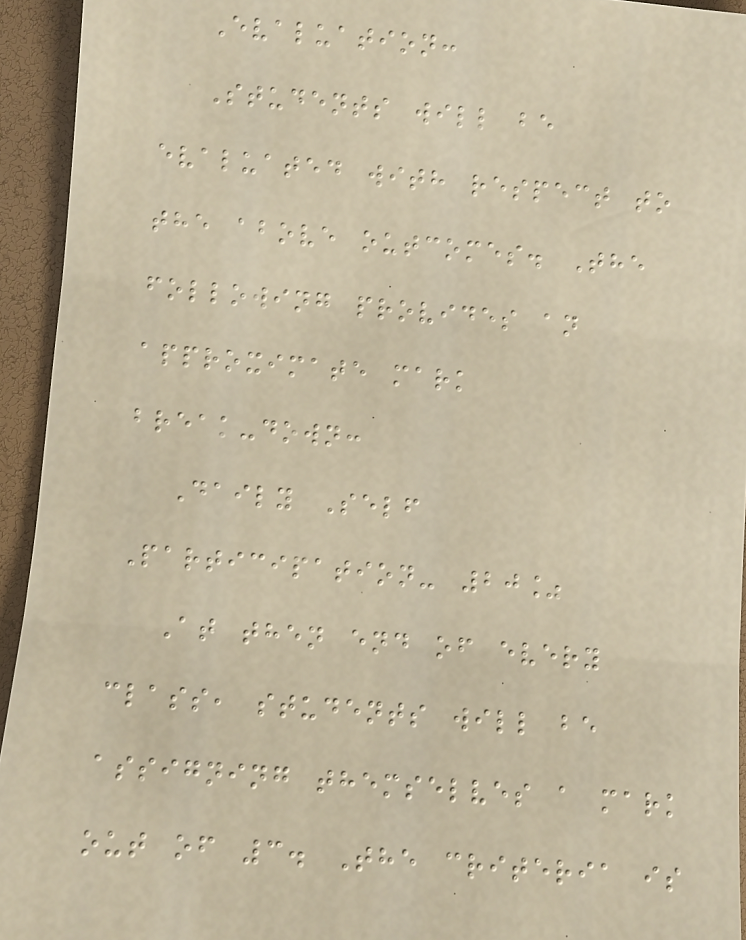Evaluation:
Students will be
evaluated with respect to
the above outcomes. The
following provides an
approximate mark
break-down:
Daily Self
Participation- 20%
At then end of every
class, students will be
assigning themselves a mark
out of 3. The criteria is
